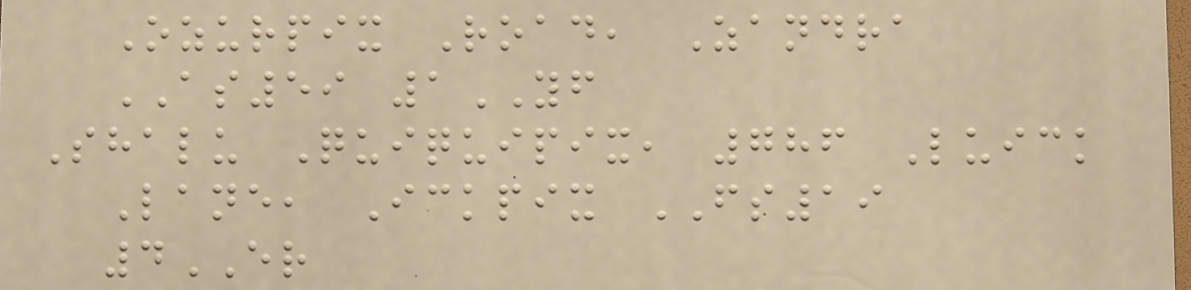Ozurpix Road, Zandra
AS59 1YF
Shalu Quiquipix, 786 Luick
Lane, Ickpix FS19
4ER
